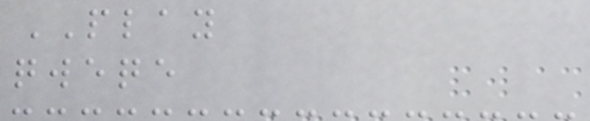PLAY
qweqe
